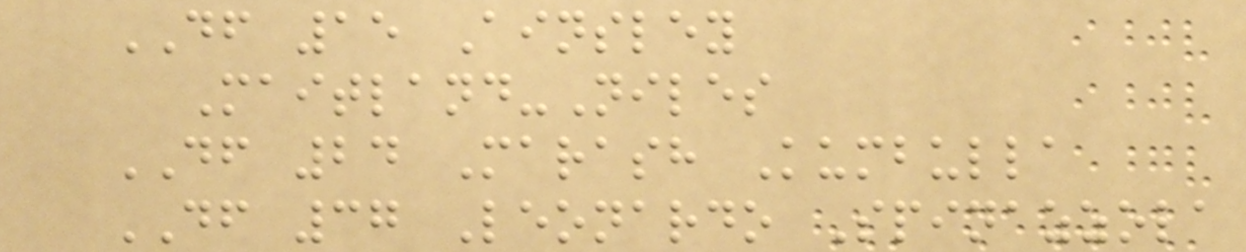DF 15 Ainsley
Maitland-Niles
DF 24 Marash Kumbulla
DF 37 Leonardo Spinazzola
